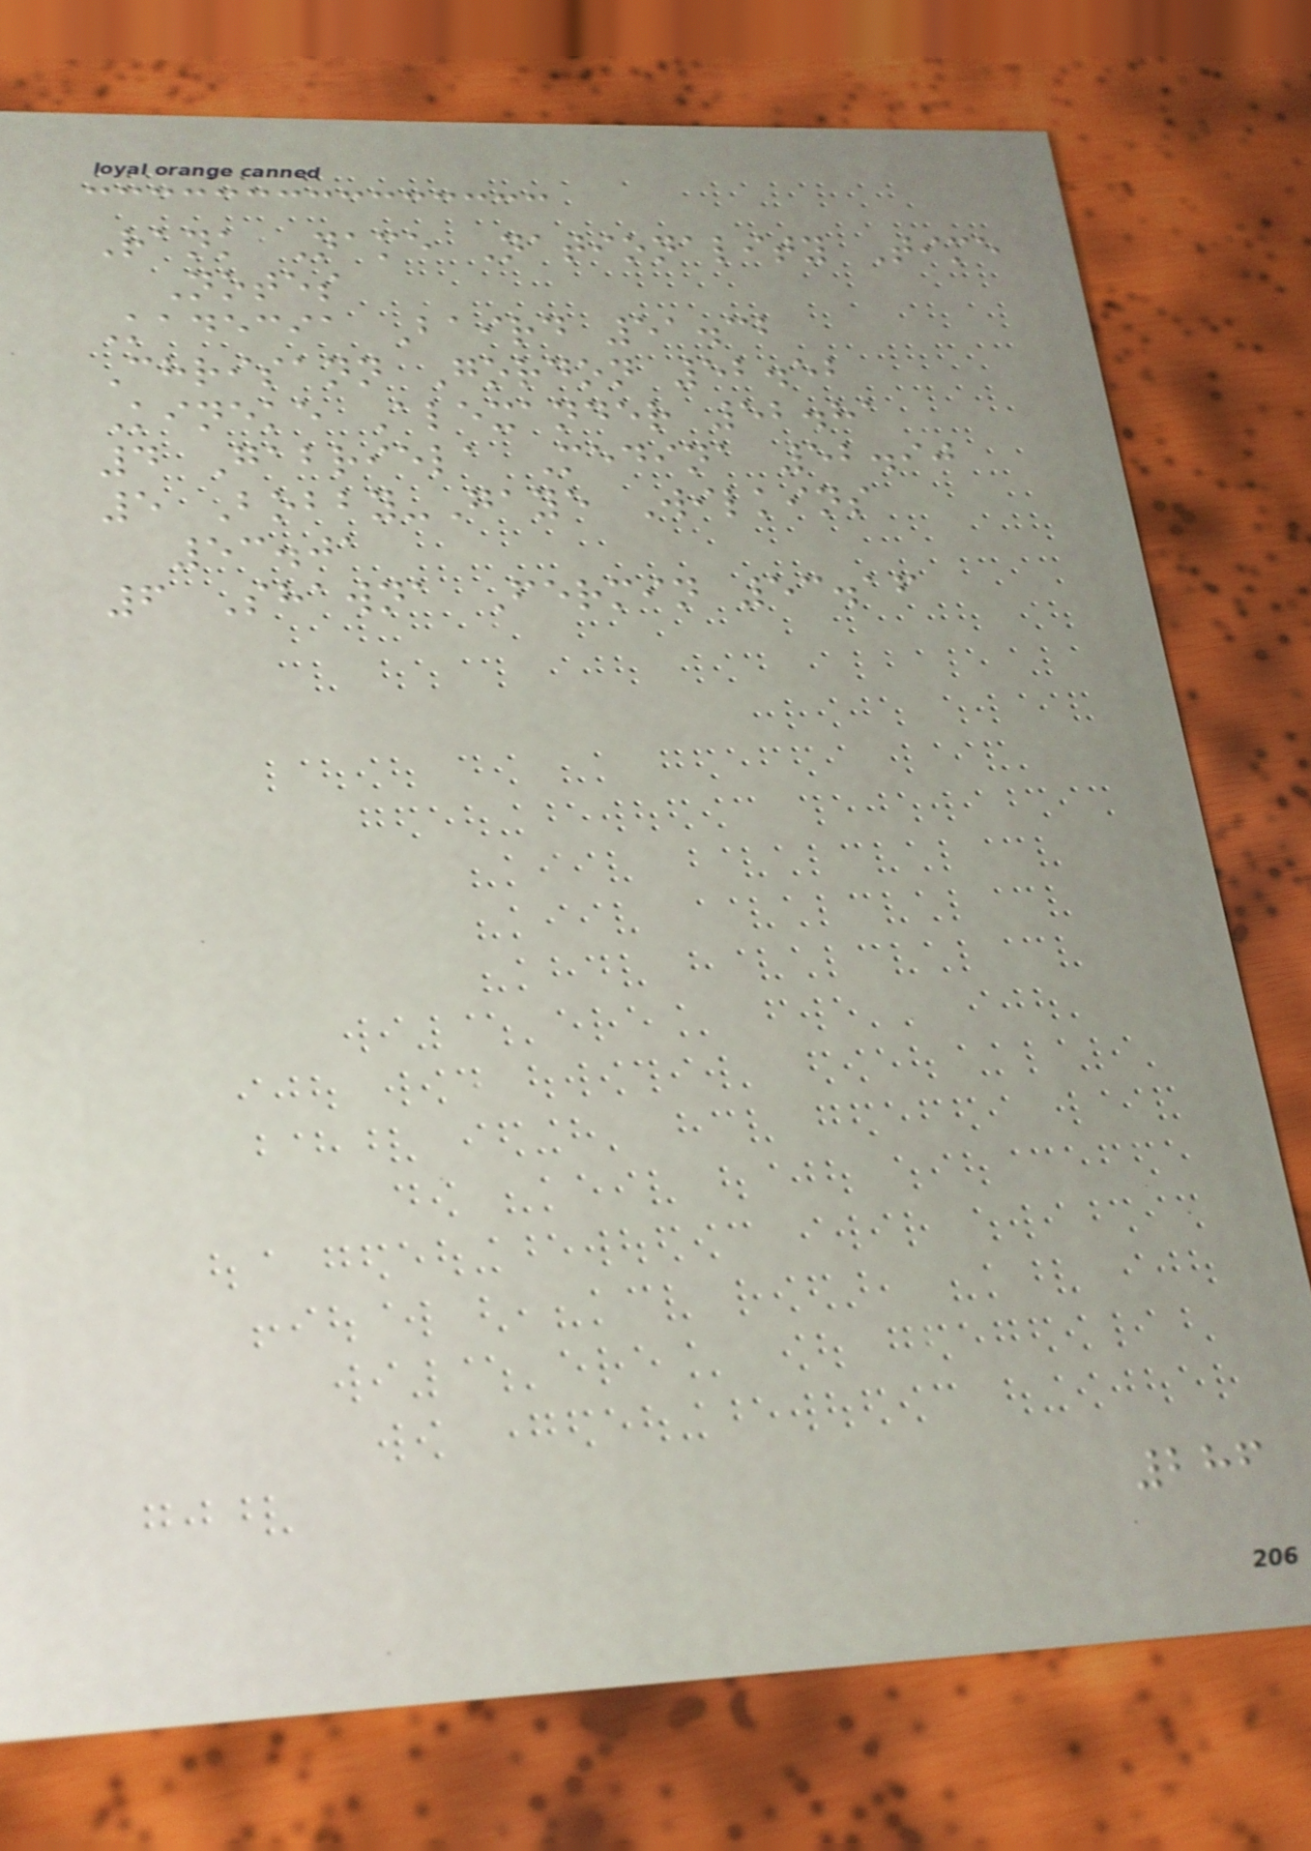Rank Name Nationality Time
Notes
Kadecia Baird 51.32
Chrisann Gordon 52.52
Kineke Alexander 52.81
4 Gabriela Medina 52.90
5 Bobby-Gaye Wilkins
53.01
6 Shawna Fermin 53.16
286
